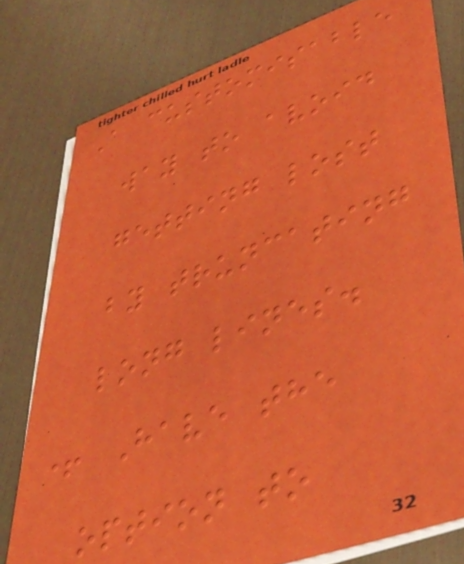A customisable
way to avoid
getting lost
by truncating
long lines.
+ Have the
option to
